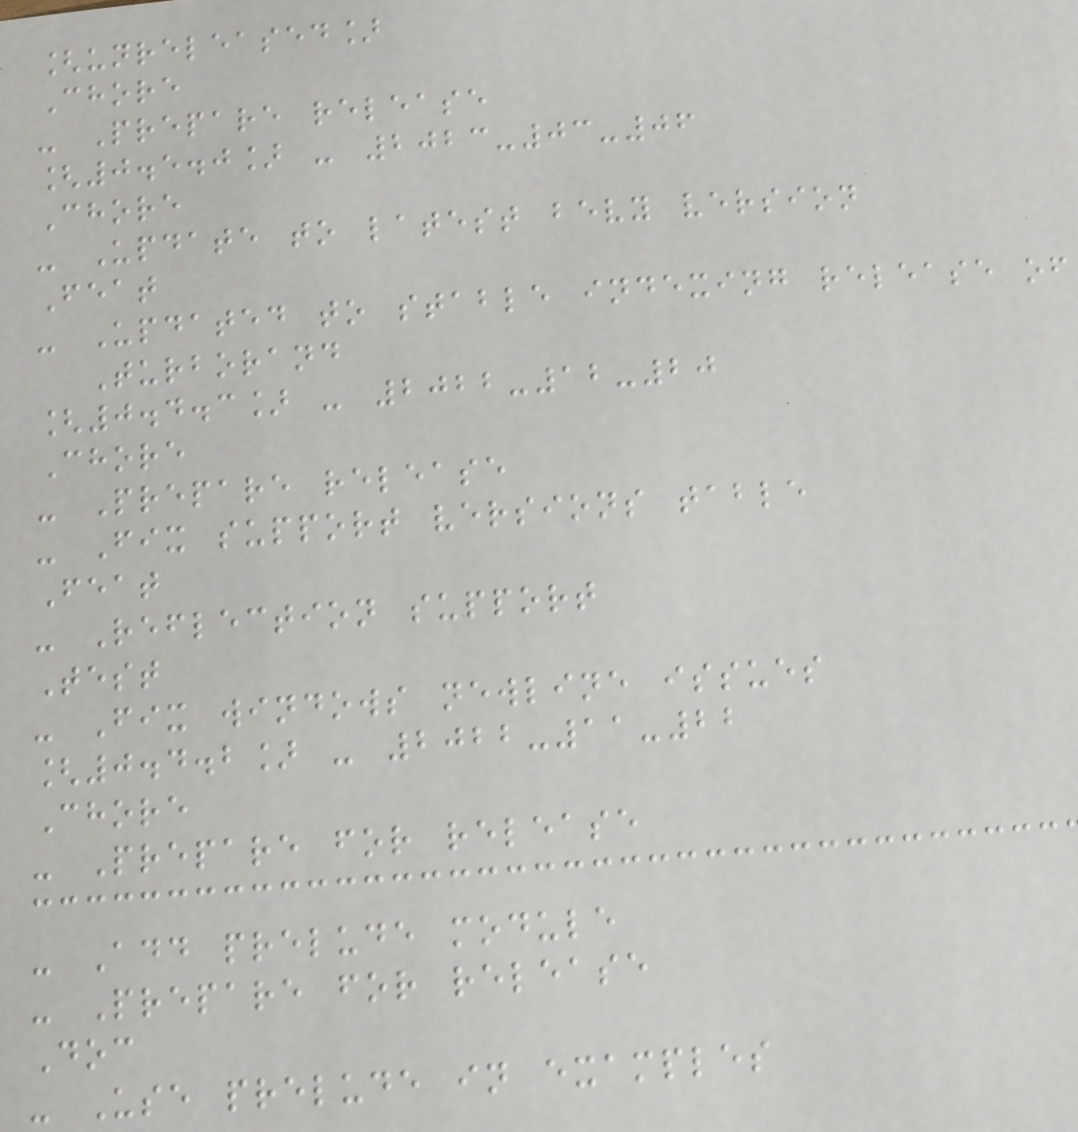[unreleased]
Chore
- Prepare release
[0.5.0] - 2023-03-06
Chore
- Update to latest bevy version
Feat
- Updated to stable indexing release of
Turborand
[0.4.3] - 2022-12-20
Chore
- Prepare release
- Fix support versions table
Feat
- Reflection support
Test
- Fix windows newline issues
[0.4.2] - 2022-11-22
Chore
- Prepare for release
- Add prelude module
- Prepare for release
Doc
- Use prelude in examples
